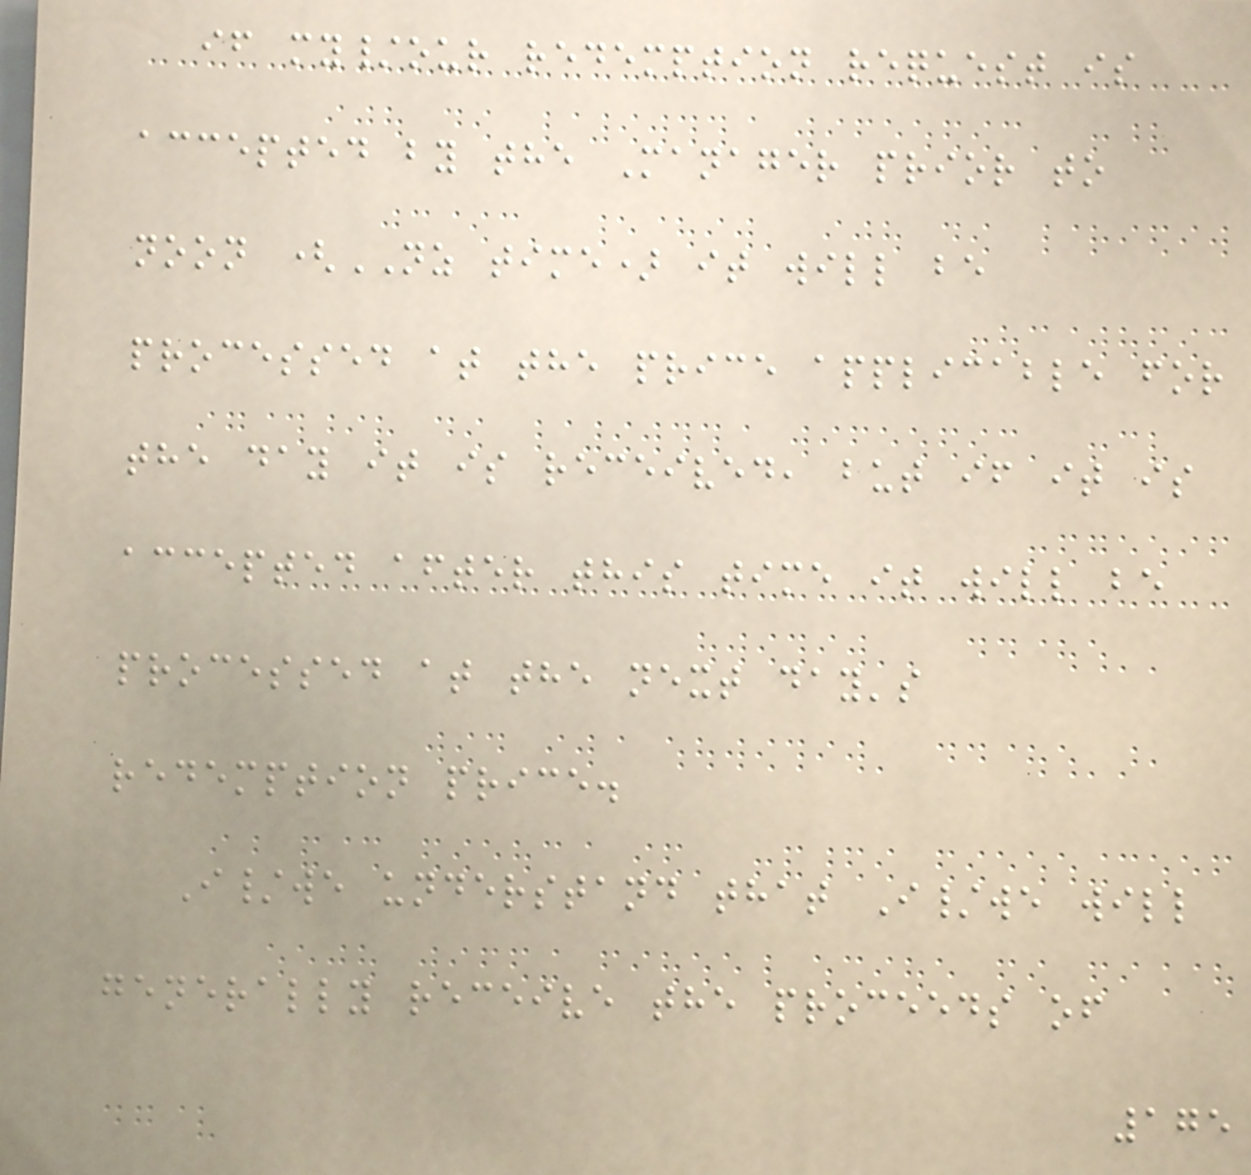if my/our redemption request is
accepted by the Manager prior to
noon (NZ time) it will be
processed at the price applicable for
the day it is received, but if it is
accepted after this time it will be
processed at the next day's
redemption price.
I/we understand that I/we will
generally receive the proceeds of
175
